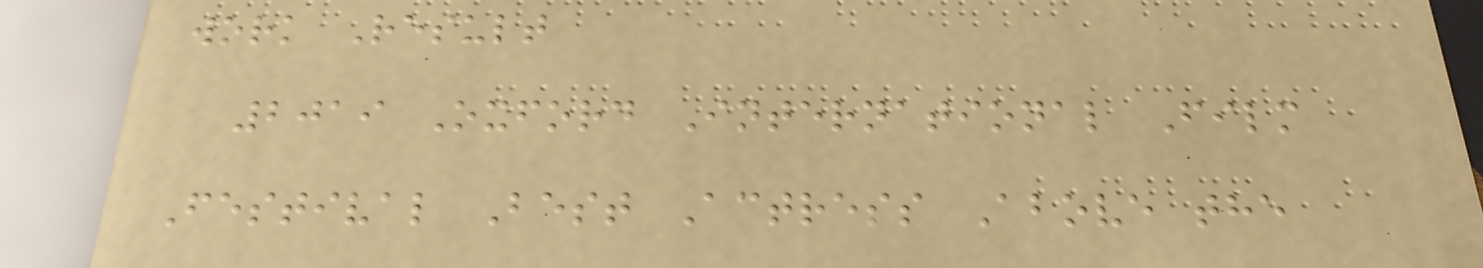work Result
2019 Oxford International Film
Festival Best Actress Above the
